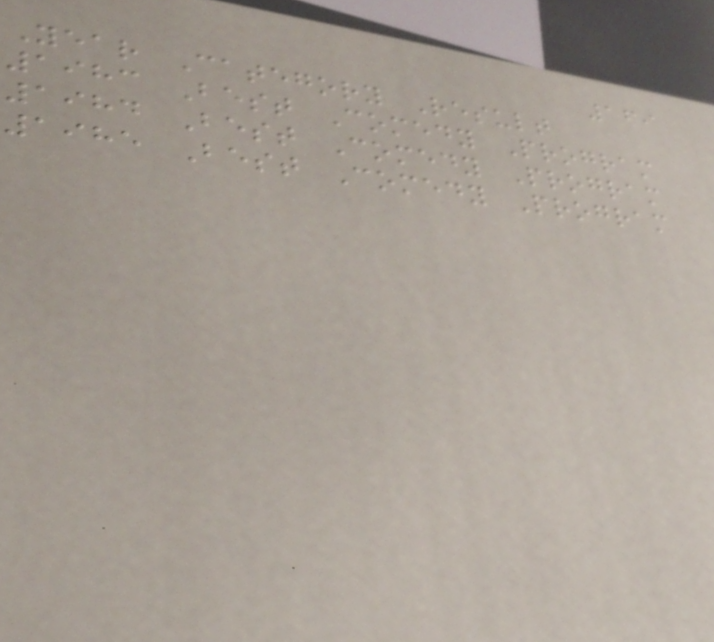169
Year Category Result
1983 Best Comedy Program
1984 Best Comedy Program
1985 Best Comedy Program
